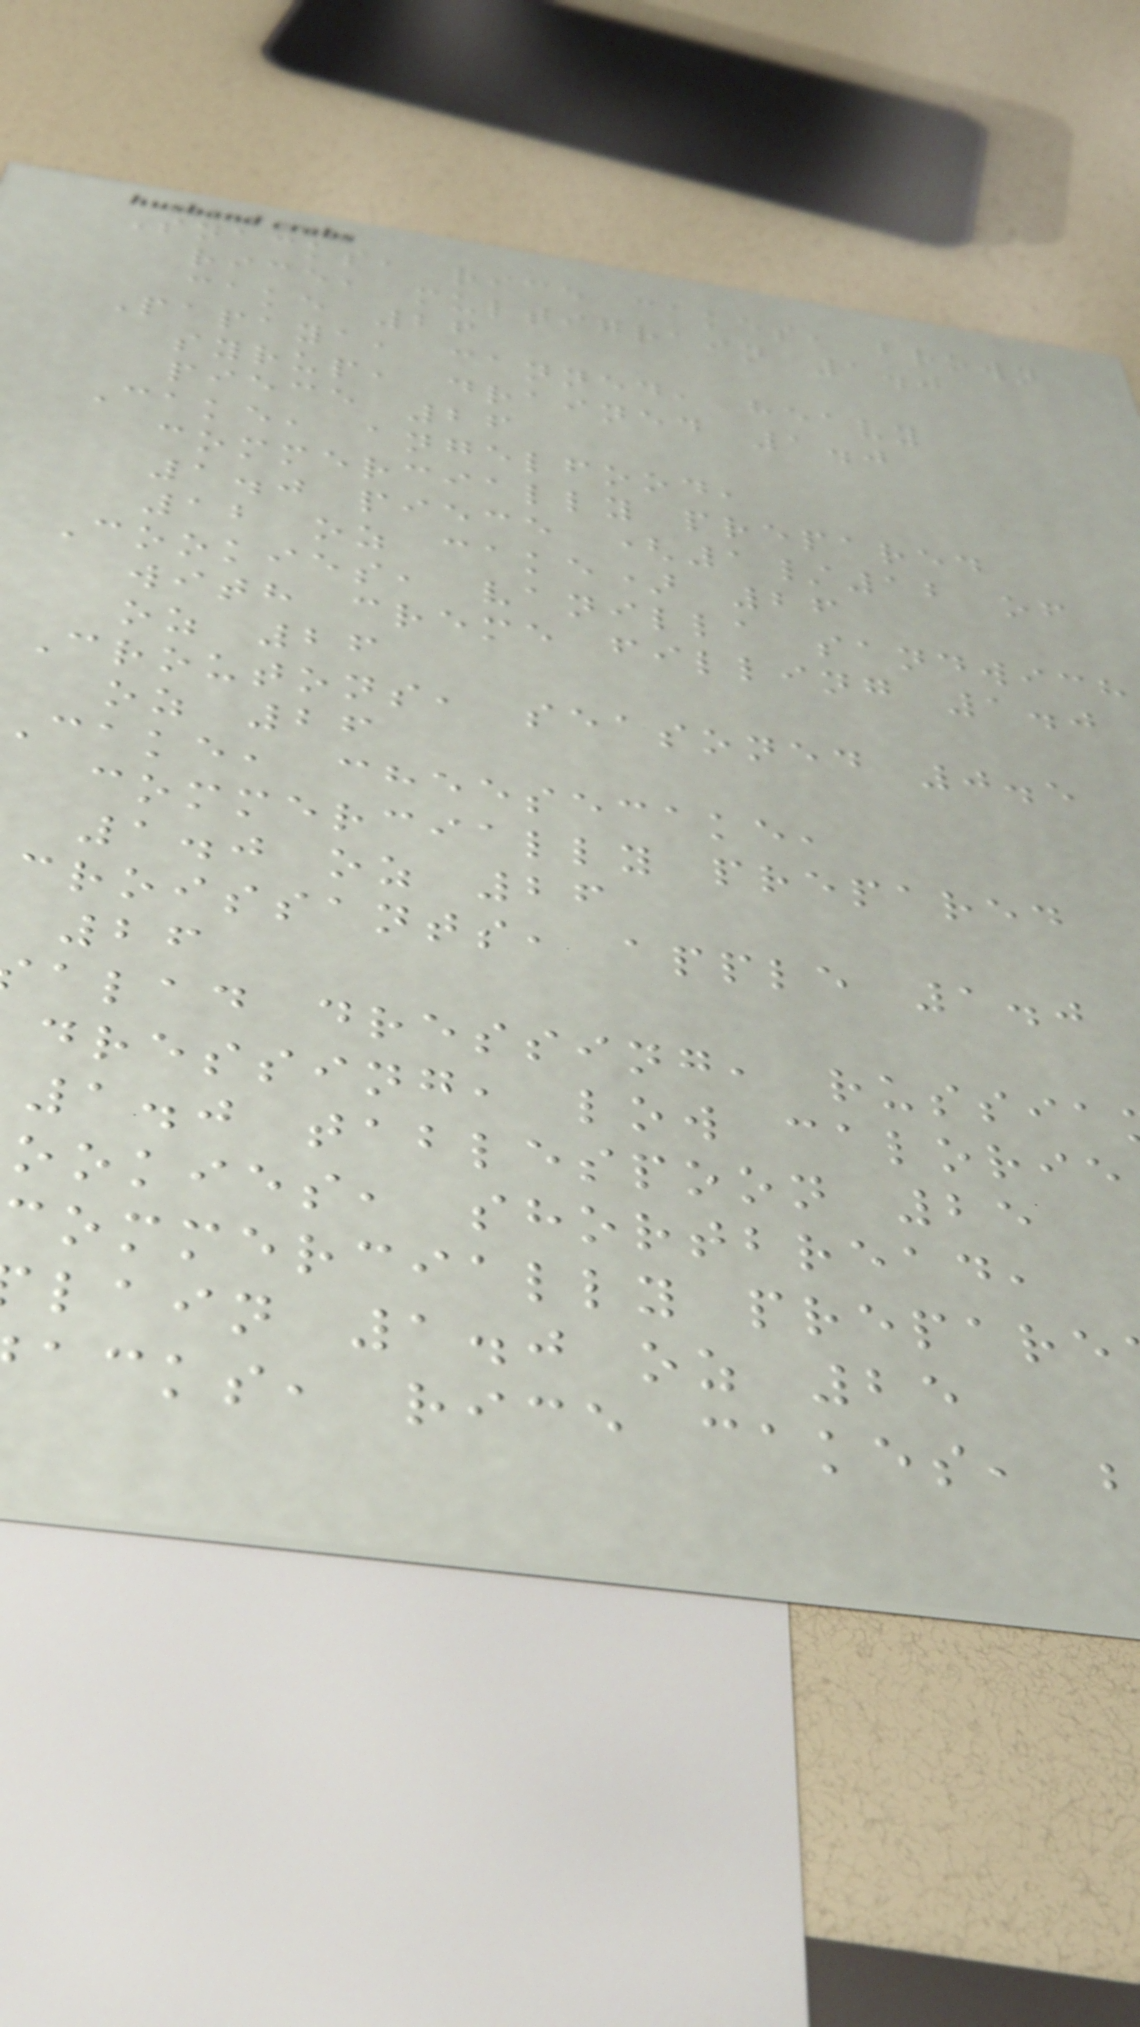Snacks, rice cakes, brown
rice, multigrain 1.0
cake 26
Papaya, canned, heavy
syrup, drained 1.0
piece 26
Cake, angelfood,
commercially prepared
1.0 piece (1/12 of
12 oz cake) 26
Cookies, vanilla sandwich
with creme filling 1.0
oz 26
Croutons, seasoned 0.5
oz 26
cake, cheesecake,
commercially prepared
1.0 oz 26
croissants, apple 1.0
26
alad dressing, russia
dressing, low calorie
1.0 tablespoon 25
ookies, shortbread,
commercially prepare
lain 1.0 oz 25
acks, rice cakes,
